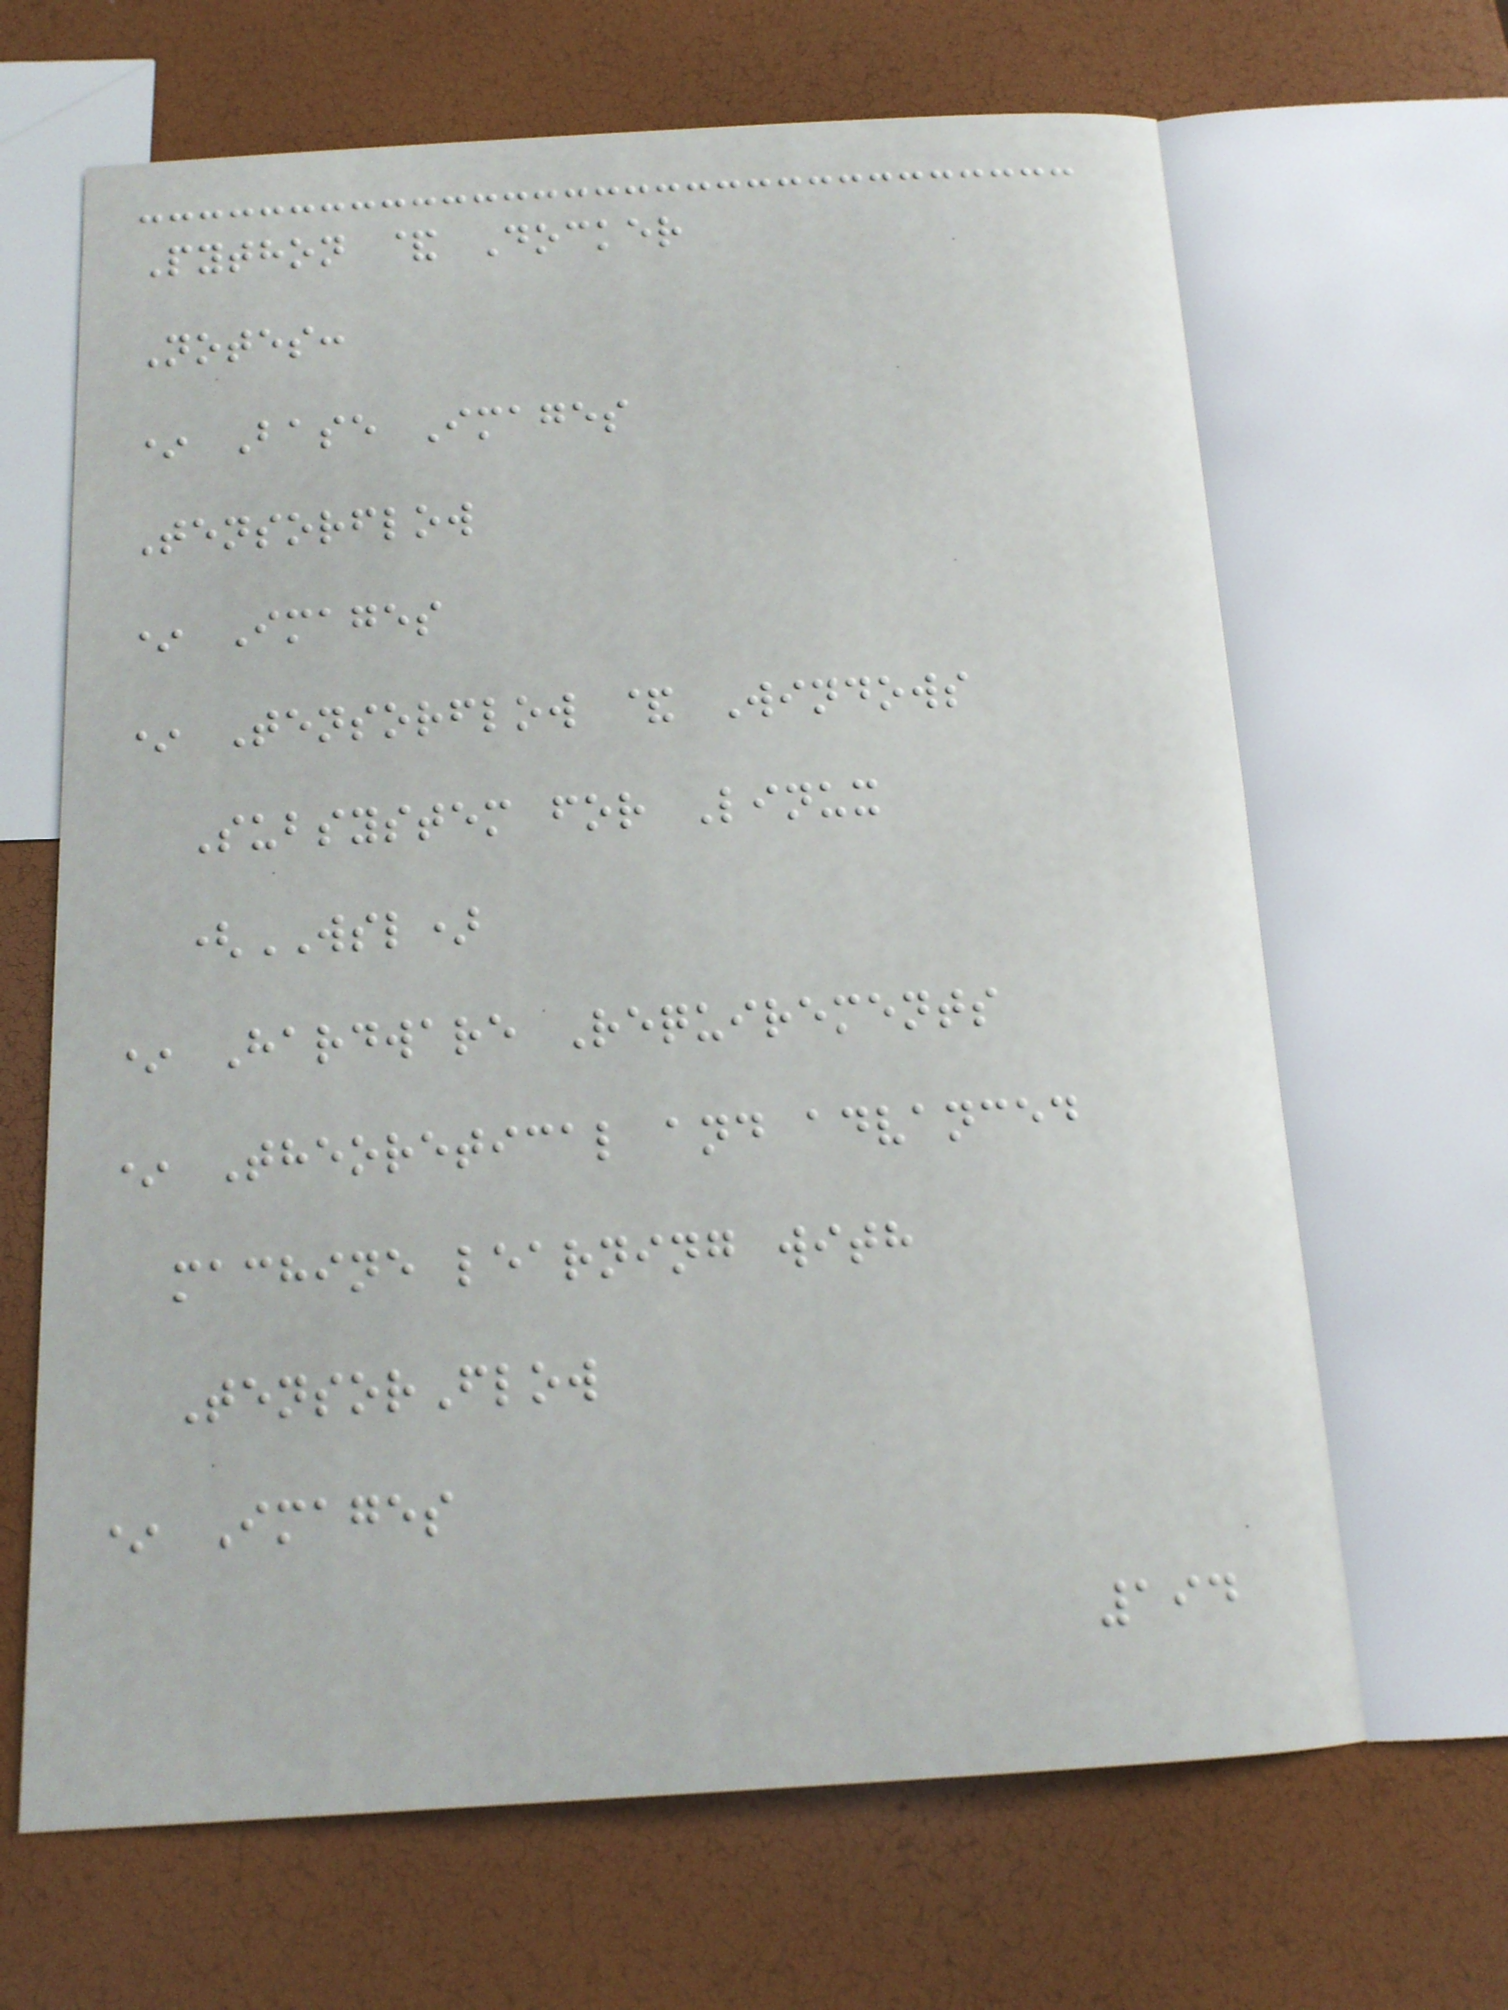Python & Docker
Notes:
* Base Images
Tensorflow
* Images
* Tensorflow & Windows
Subsystem for Linux
(WSL)
* Hardware Requirements
* Theoretical and advanced
machine learning with
TensorFlow
* Images
194
